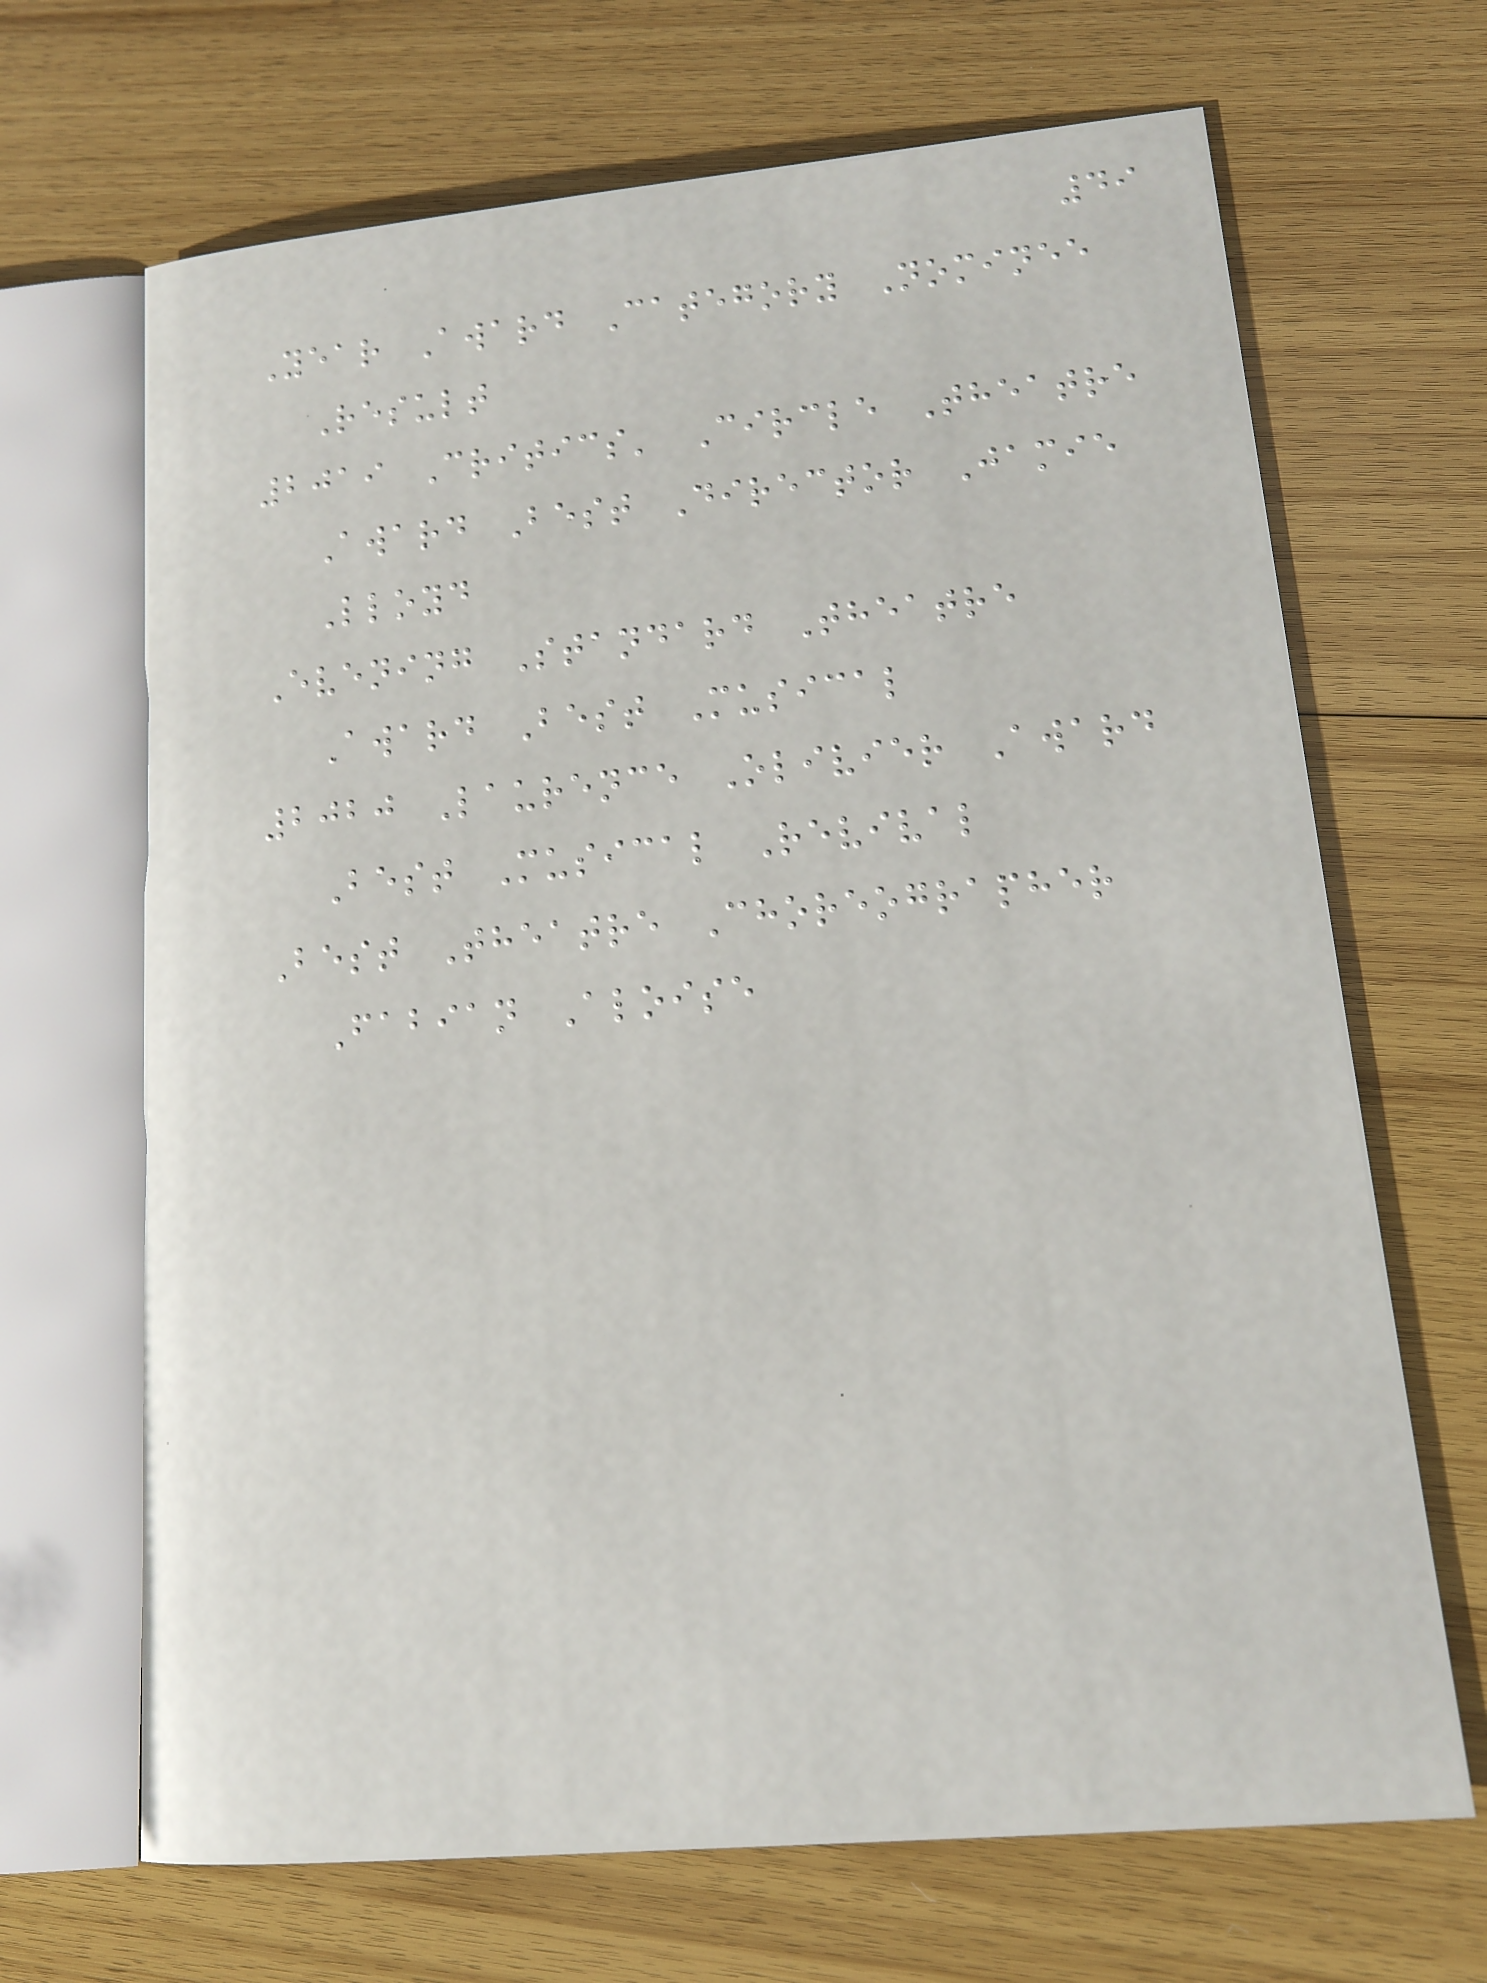49
Year Award Category Nominee
Result
2019 Critics' Circle Theatre
Award Best Director Jamie
Lloyd
Evening Standard Theatre
Award Best Musical
2020 Laurence Olivier Award
Best Musical Revival
Best Theatre Choreographer
Fabian Aloise
